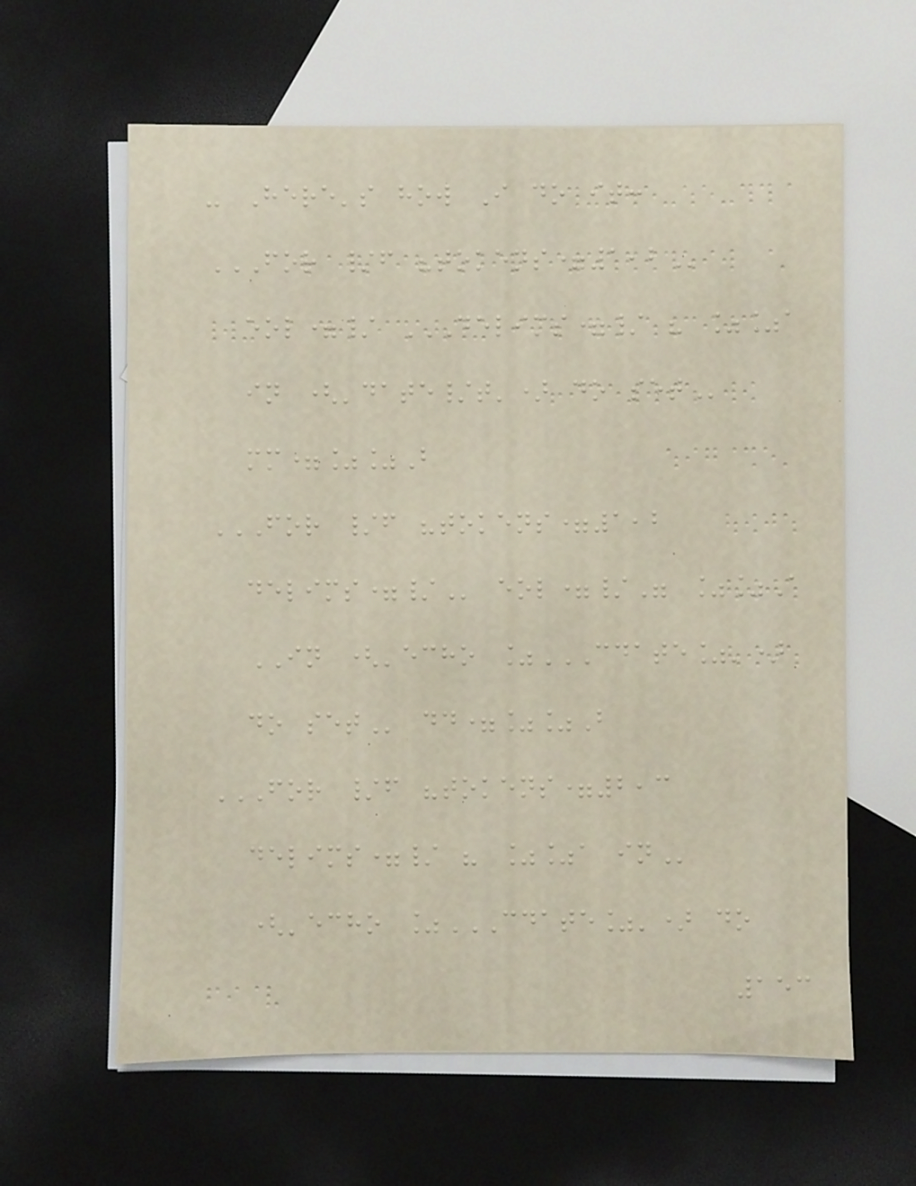- Here's how I do it:
FOR /F "TOKENS=1,2
eol=/ DELIMS=/ " %%A
IN ('DATE/T') DO SET
mm=%%B
FOR /F "TOKENS=1,2
DELIMS=/ eol=/" %%A
IN ('echo %CDATE%')
DO SET dd=%%B
FOR /F "TOKENS=2,3
DELIMS=/ " %%A IN
('echo %CDATE%') DO
153
